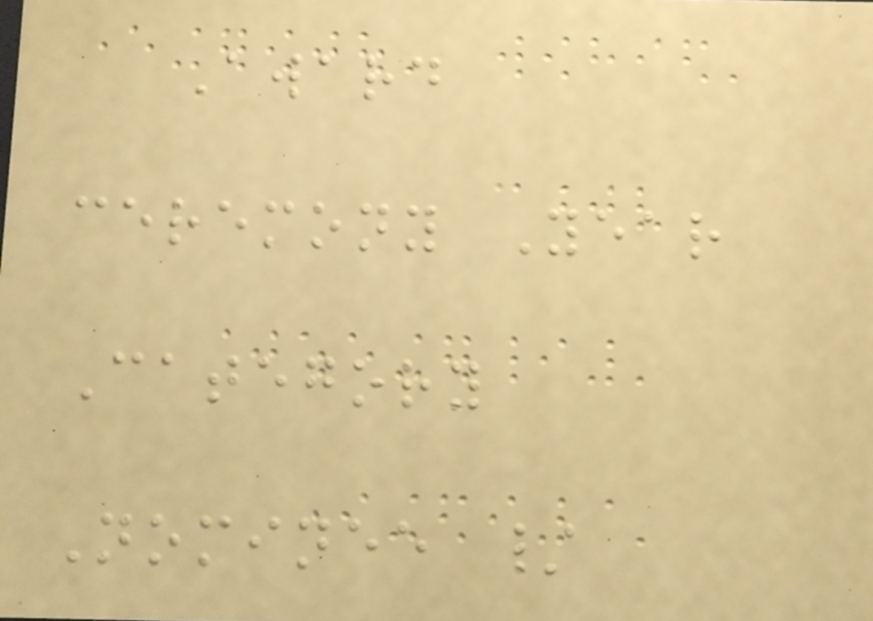Award
ceremony Year
Category
Nominee /
